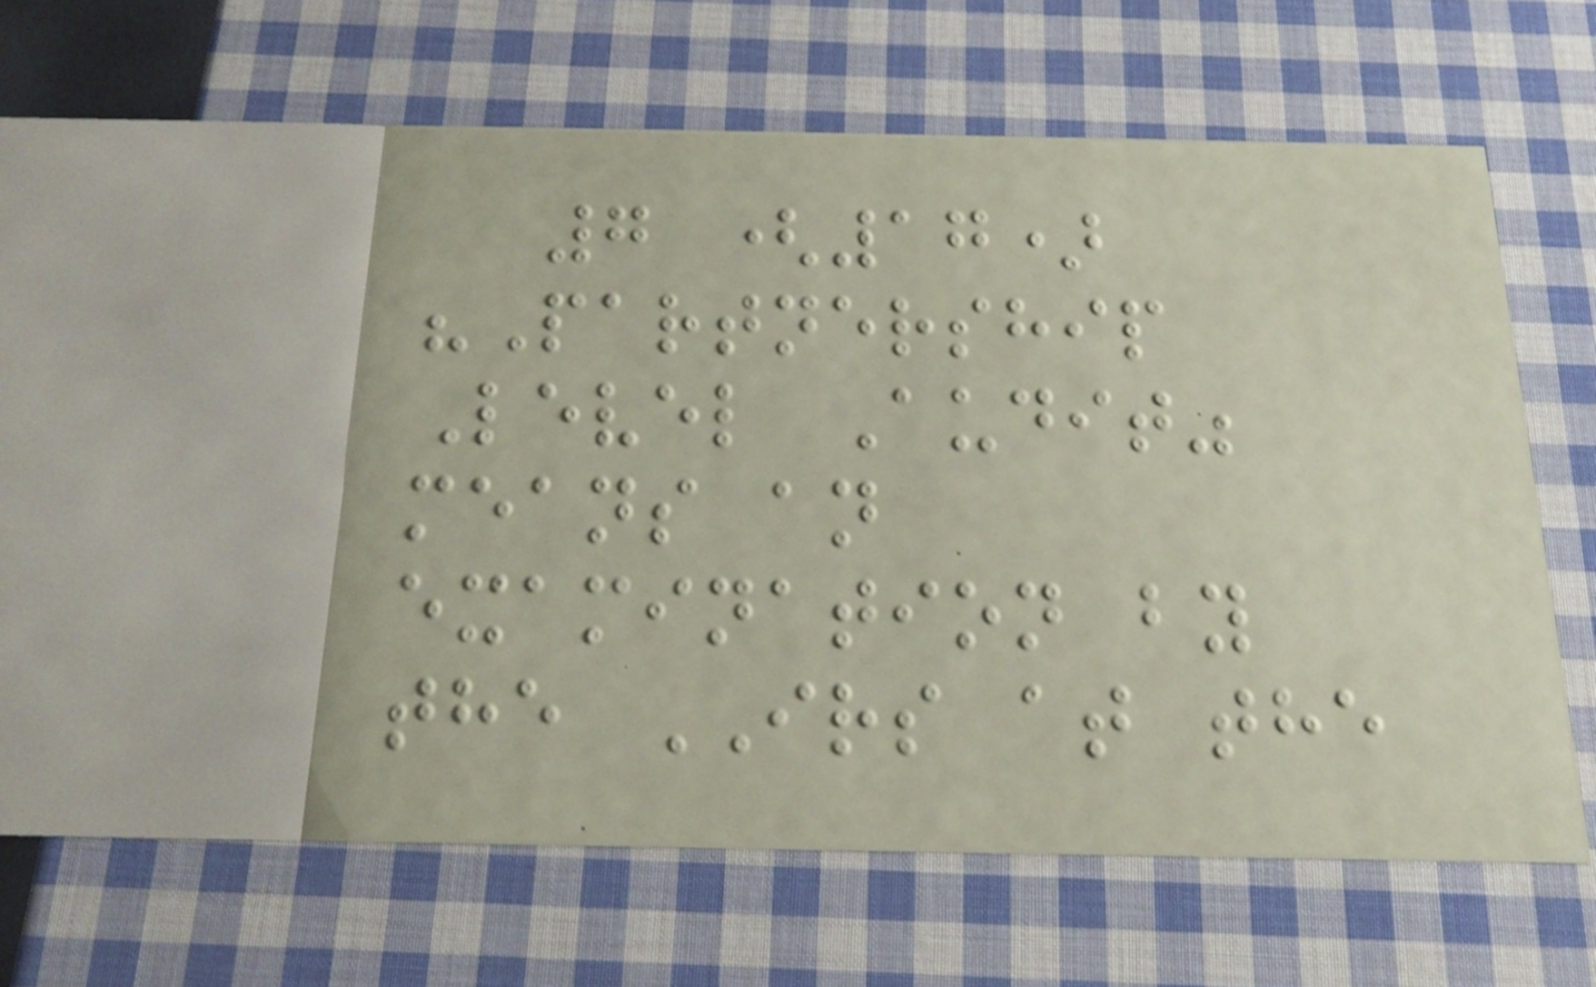7 (17)
"Partnership
Level Audit"
means an
examination by
the IRS at the
